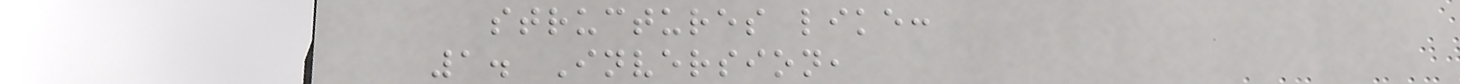structures like:
1. Inversion,
